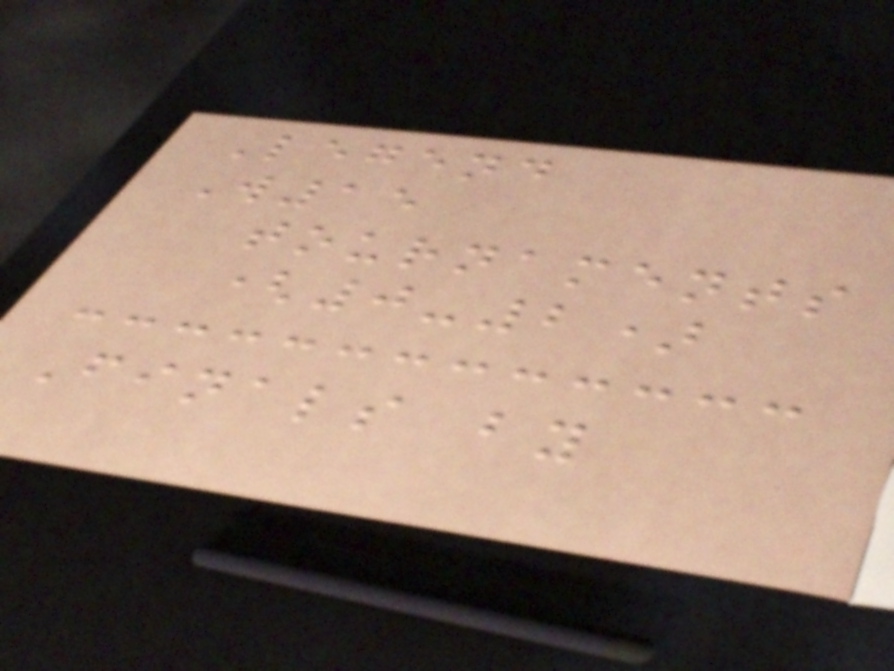Legend
W15
tournaments
(0-2)
Finals by
